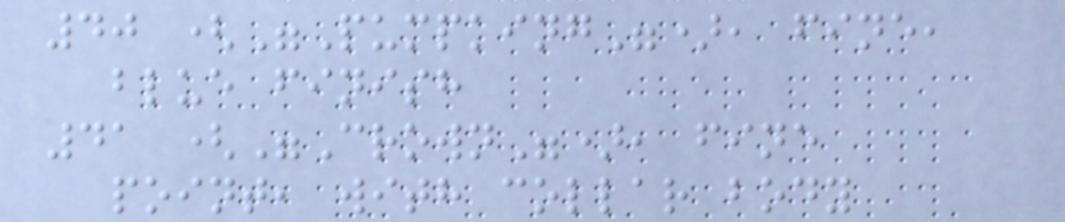40 ("Pumpking"), fine,
blue finish
41 ("Crown"), fine
point, with collar body
